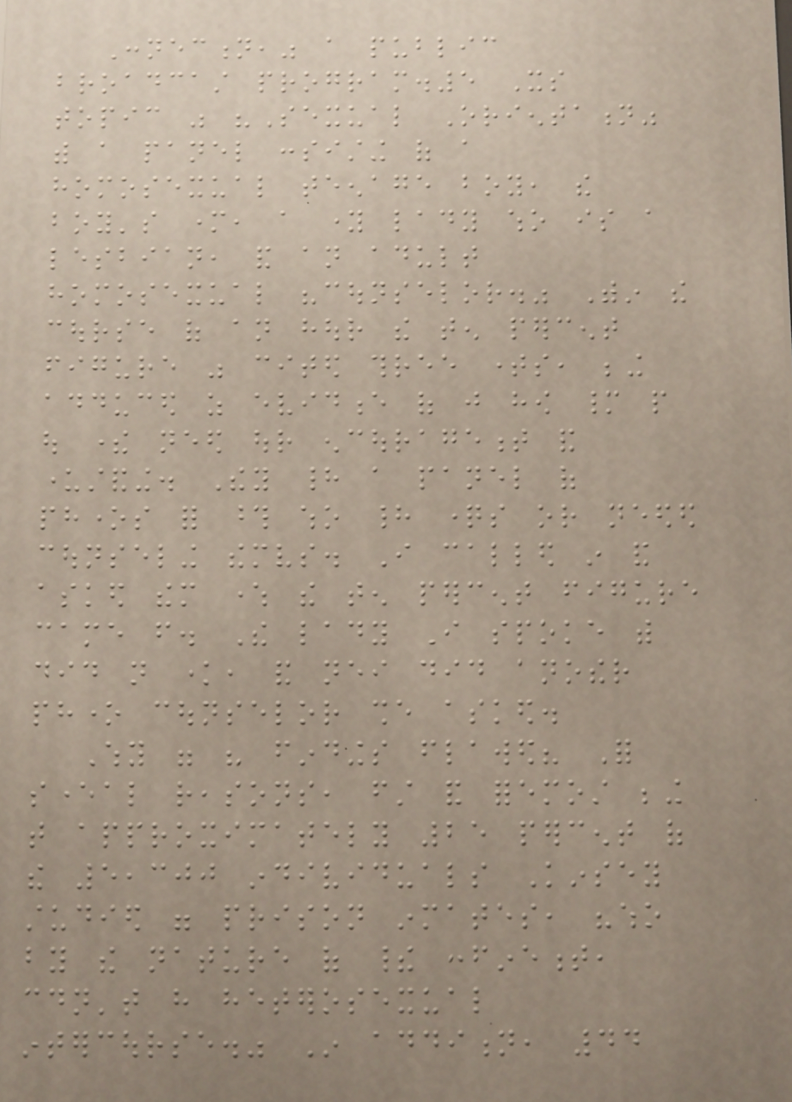Connection," a public
broadcast program.5 Its
topic was "Sexual Orientation"
with a panel consisting of a
homosexual teenage boy, the
boy's mother, a young lady who is a
lesbian, and an adult
homosexual "counselor." Within the
course of an hour the ten percent
figure was cited three times, being
adduced as evidence of just how many people
out there need our encouragement and
understanding. They had a panel of
phones for those who had questions or needed
counseling themselves. I called in and
asked them where the ten percent figure
came from. The lady I spoke with
did not know, and neither did another
phone counselor she asked.
Why were his findings flawed? For
several reasons, first and foremost being
that approximately 25 percent of
the 5,300 individuals Kinsey
studied were prison inmates, "who
by the nature of their confinement,
couldn't have heterosexual
intercourse." In addition, 44
